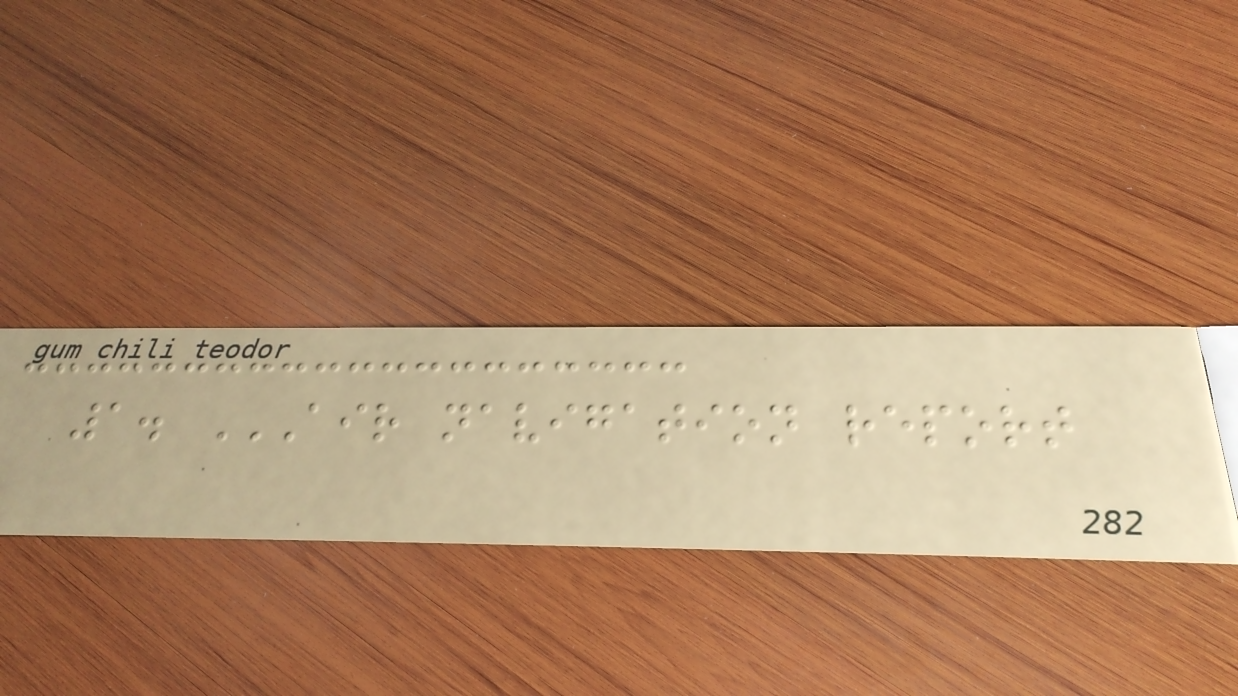1. AIR NAVIGATION REPORT
